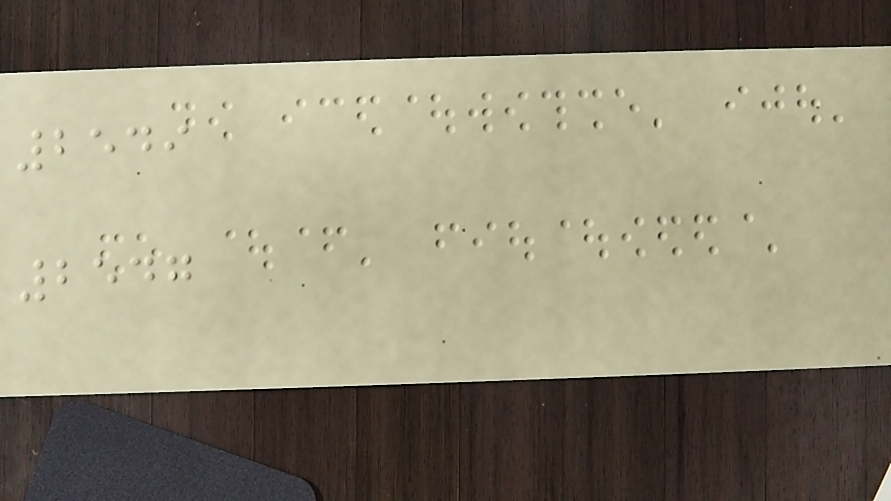2549
2547
